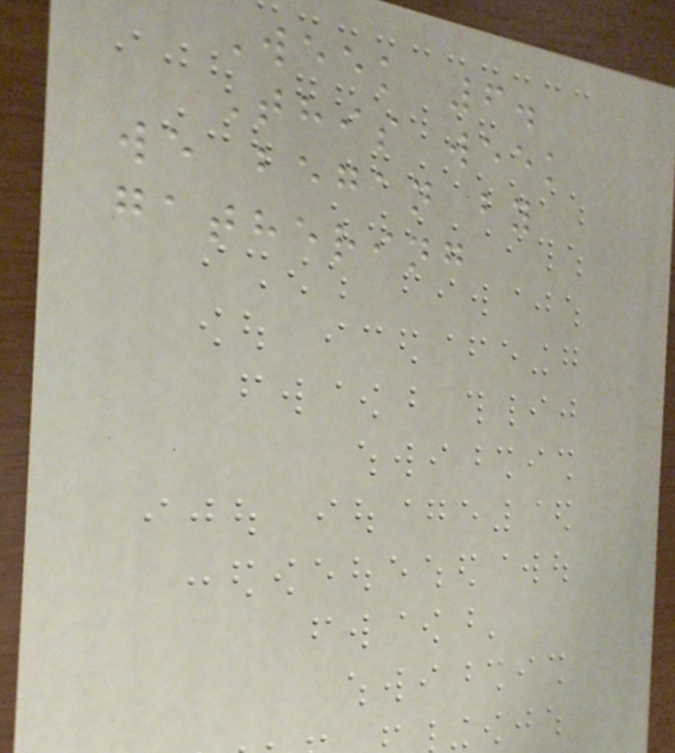Week 6.
This week
we began by
gathering
